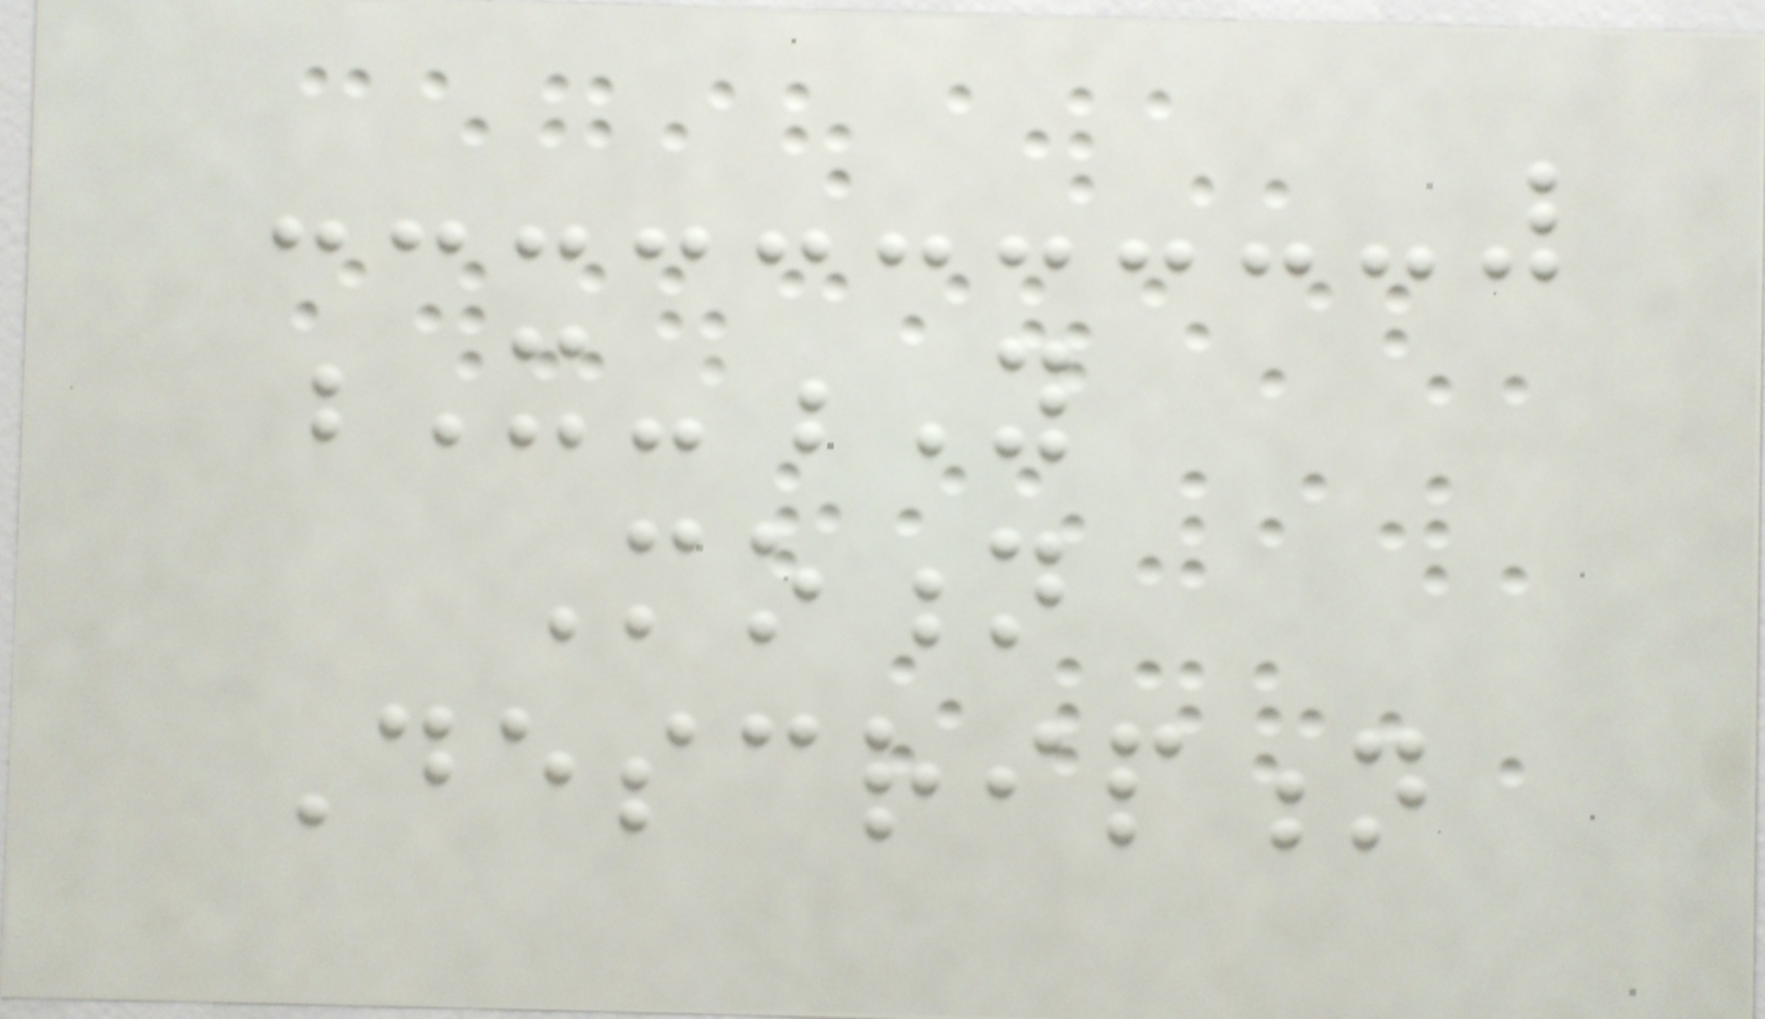X-Y
Motion
Description
